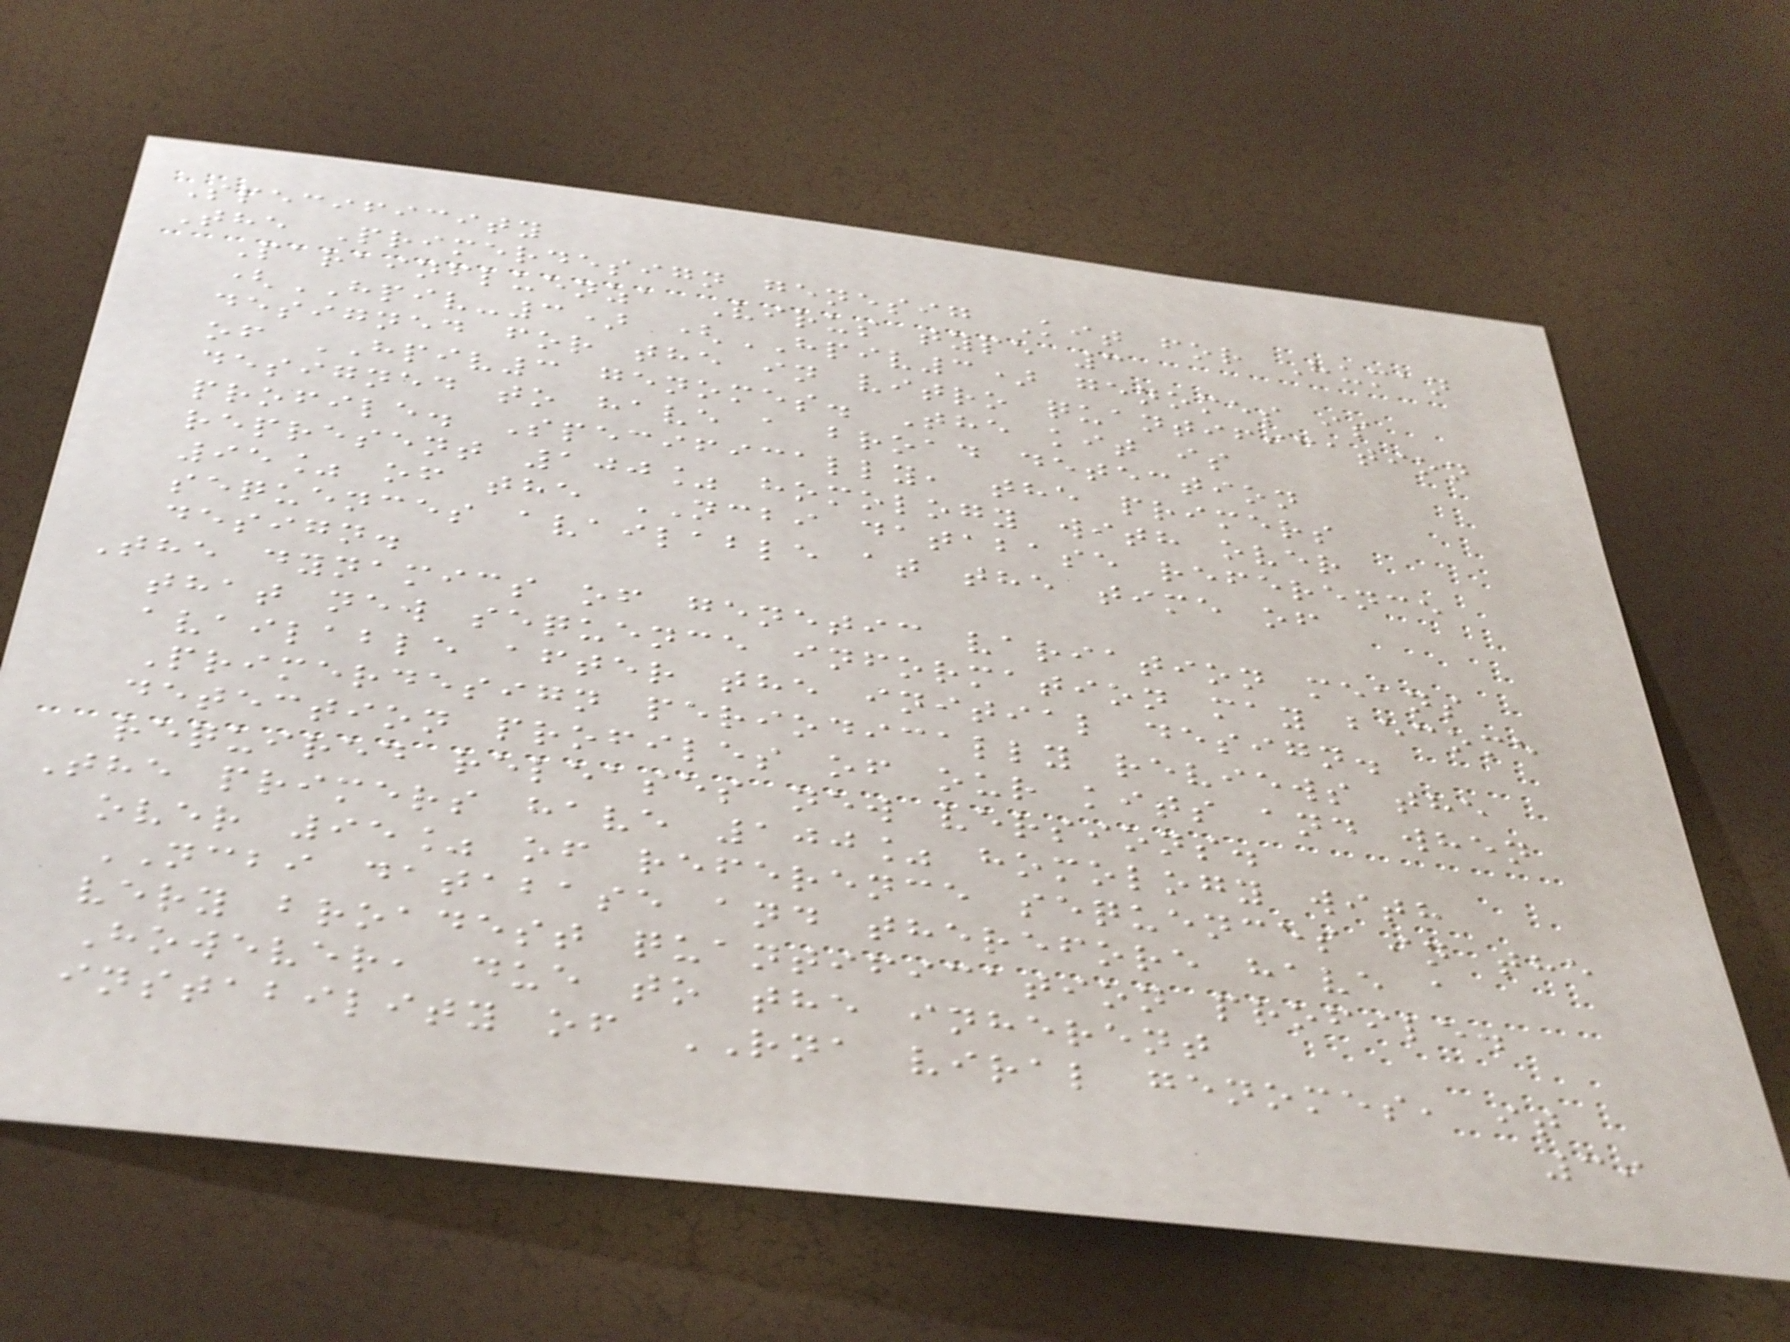Specificity
The Primerdesign genesig Kit for Human
Parainfluenza Virus type 3
(HPIV-3) (HPIV3) genomes is
designed for the in vitro quantification
of HPIV3 genomes. The kit is
designed to have a broad detection
profile. Specifically, the primers
represent 100% homology with over
95% of the NCBI database reference
sequences available at the time of
design.
The dynamics of genetic variation means
that new sequence information may become
available after the initial design.
Primerdesign periodically reviews the
detection profiles of our kits and when
required releases new versions.
The primers have 100% homology with
over 95% of reference sequences in the
NCBI database and therefore have a
very broadest quantification profile.
However, due to the inherent
instability of RNA viral genomes, it
39
